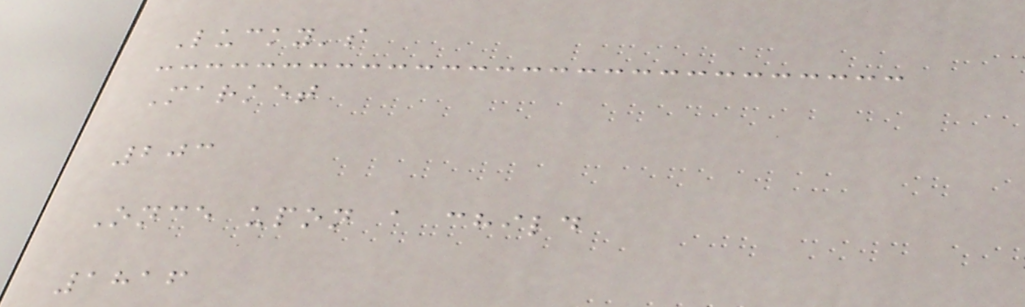Lucky's
Market
203
Once upon a child
1816
